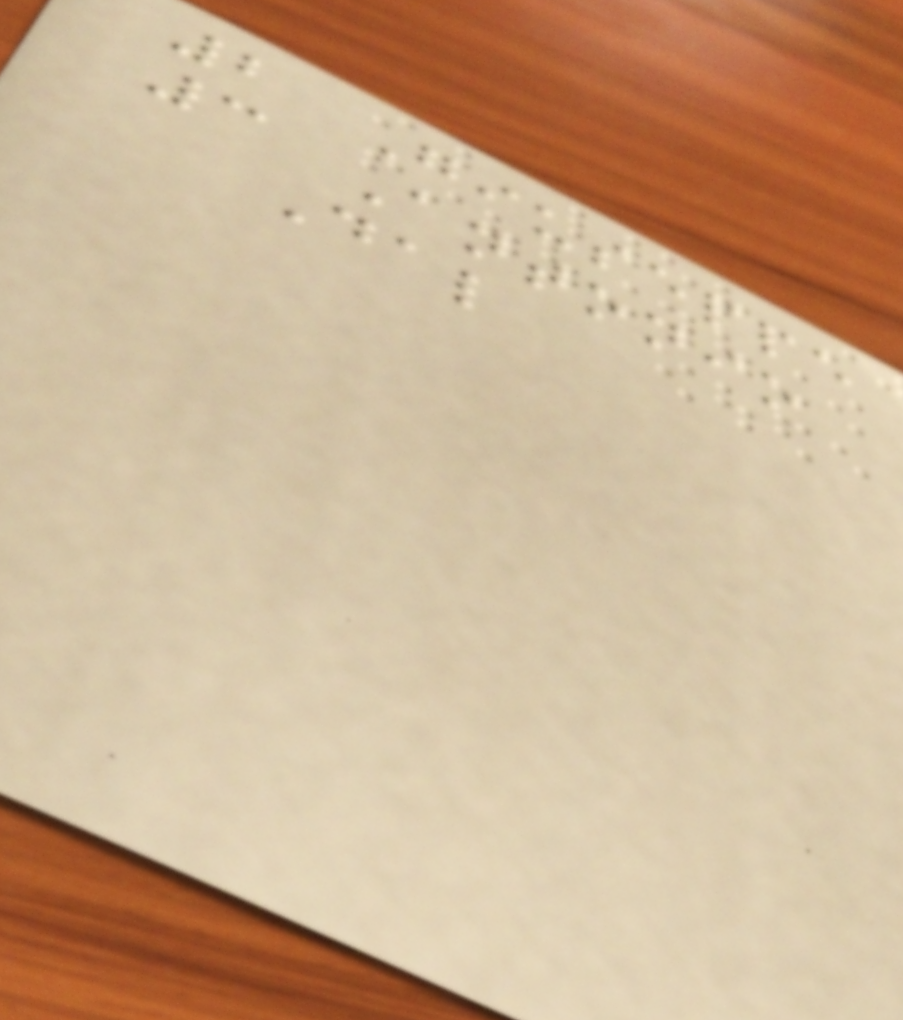2 Giuseppe
3 Antonio
Dal
